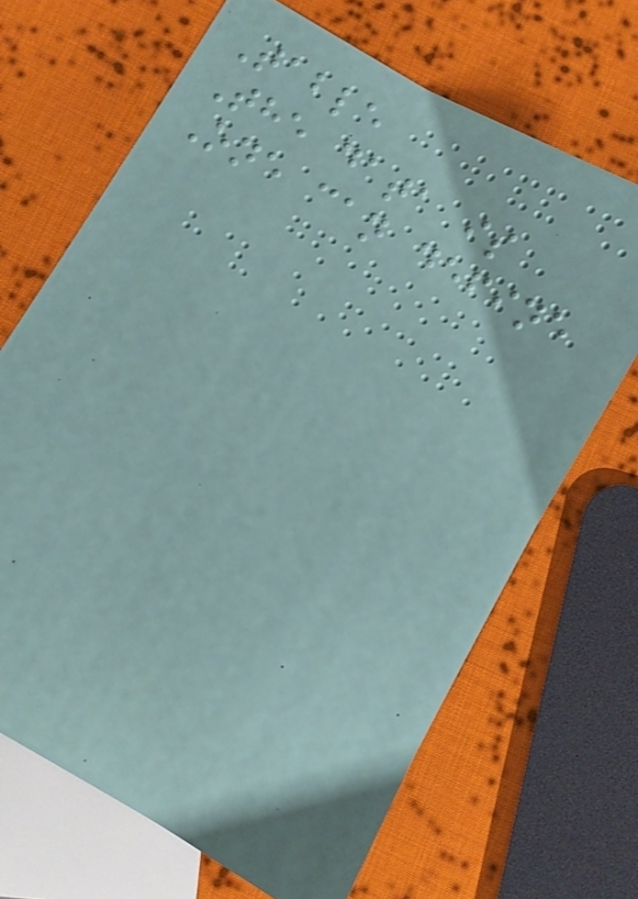Table
The data is
One can define
